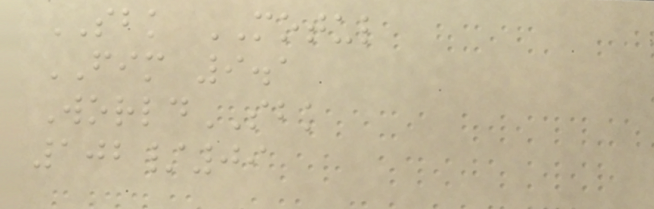SBK MOTUL
FIM 9.1
WorldSBK
102/09
